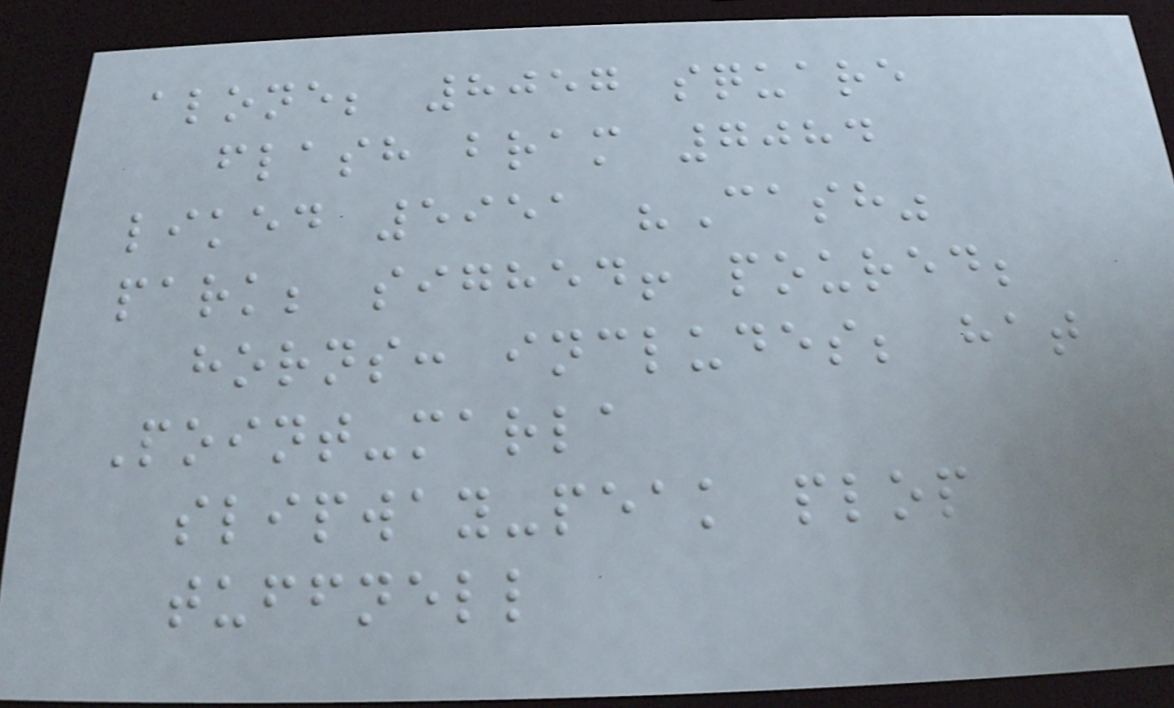alone; 8057 square
flash bram 7084
liked 5951 "Cash"
park; sighed! poured;
horns: includes; hat
Point-marla
slipway-peak plop
tuffnell
